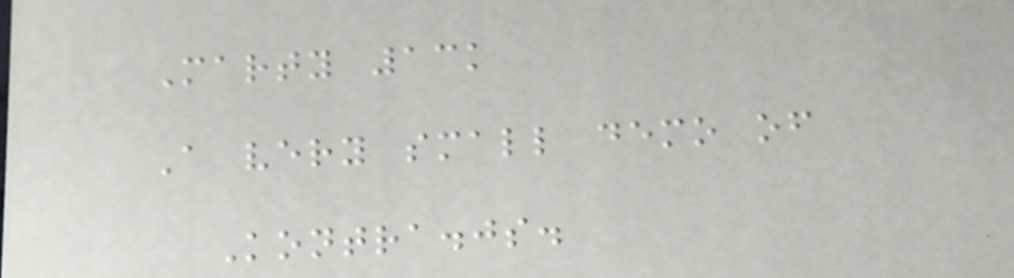Marty 13k
A very small demo of
Kontra.js.
